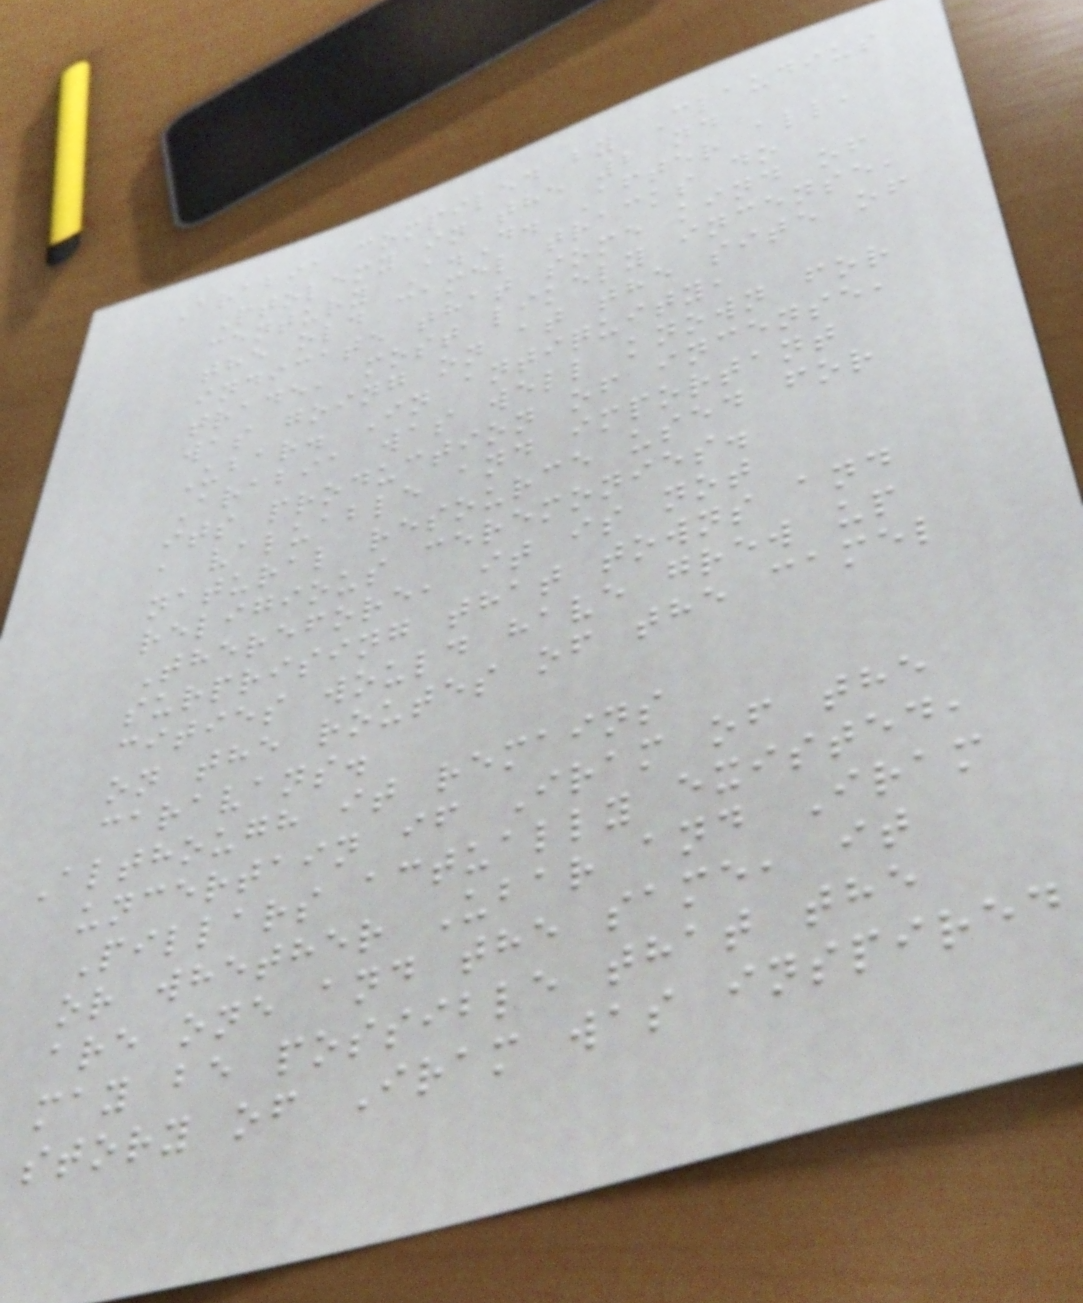Arabia compiled by Claudius
Ptolemy in the 2 nd
century A.D. After all,
the old camel tracks do
indicate that some kind of
trade, most likely incense,
was going on at the site of
Ubar. In antiquity,
Arabia was well known for
its production of incense,
a valuable and important
natural resource used for
religious ceremonies.
Therefore, it is not
surprising that towns and
cities would have grew up
on the routes of the camel
caravans.
Although it remains
uncertain if Iram of the
Pillars actually existed,
or whether Ubar and Iram
are one and the same, it
may be possible that the
story of Iram was inspired
